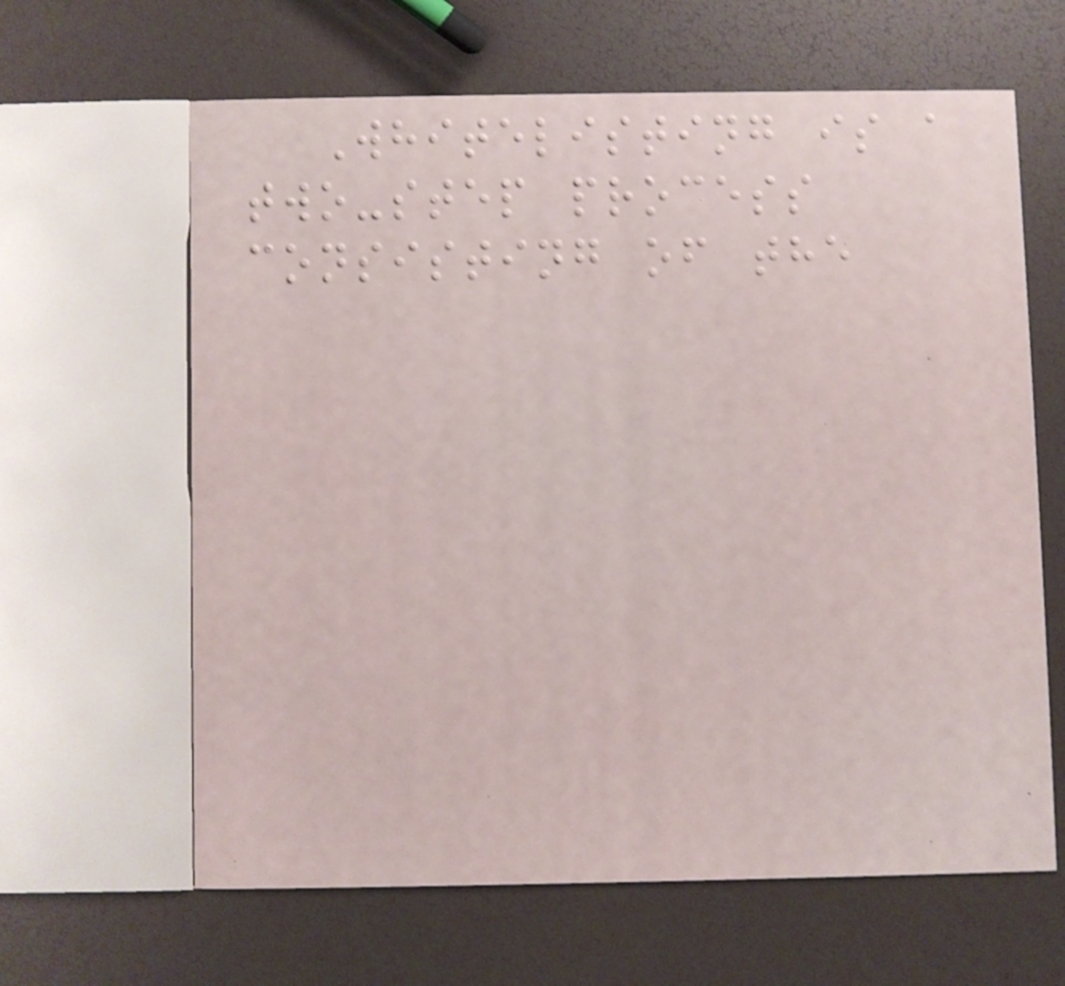Whitelisting is a
two-step process
consisting of the
